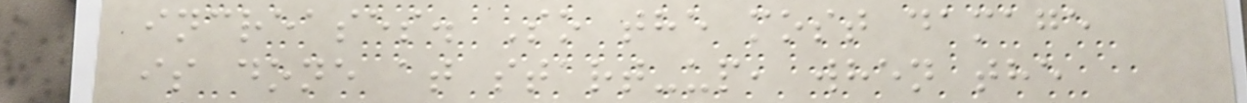increases. So the most damage
is done at start-up, when the
